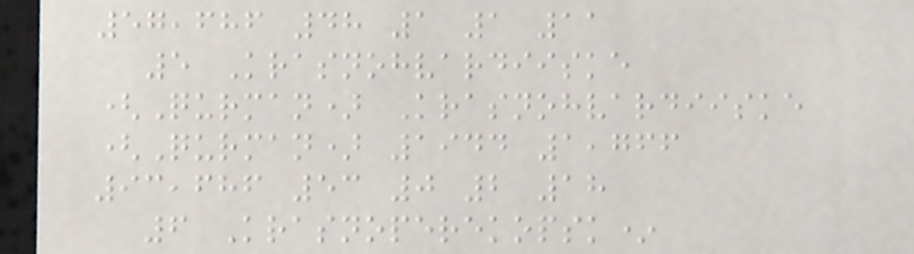57,686 48 1 1 11
5 Krasnohvardiiske
(Qurman) Krasnohvardiiske
(Qurman) 1944 1,766
93,686 53 0 2 18
6 Krasnoperekopsk*
